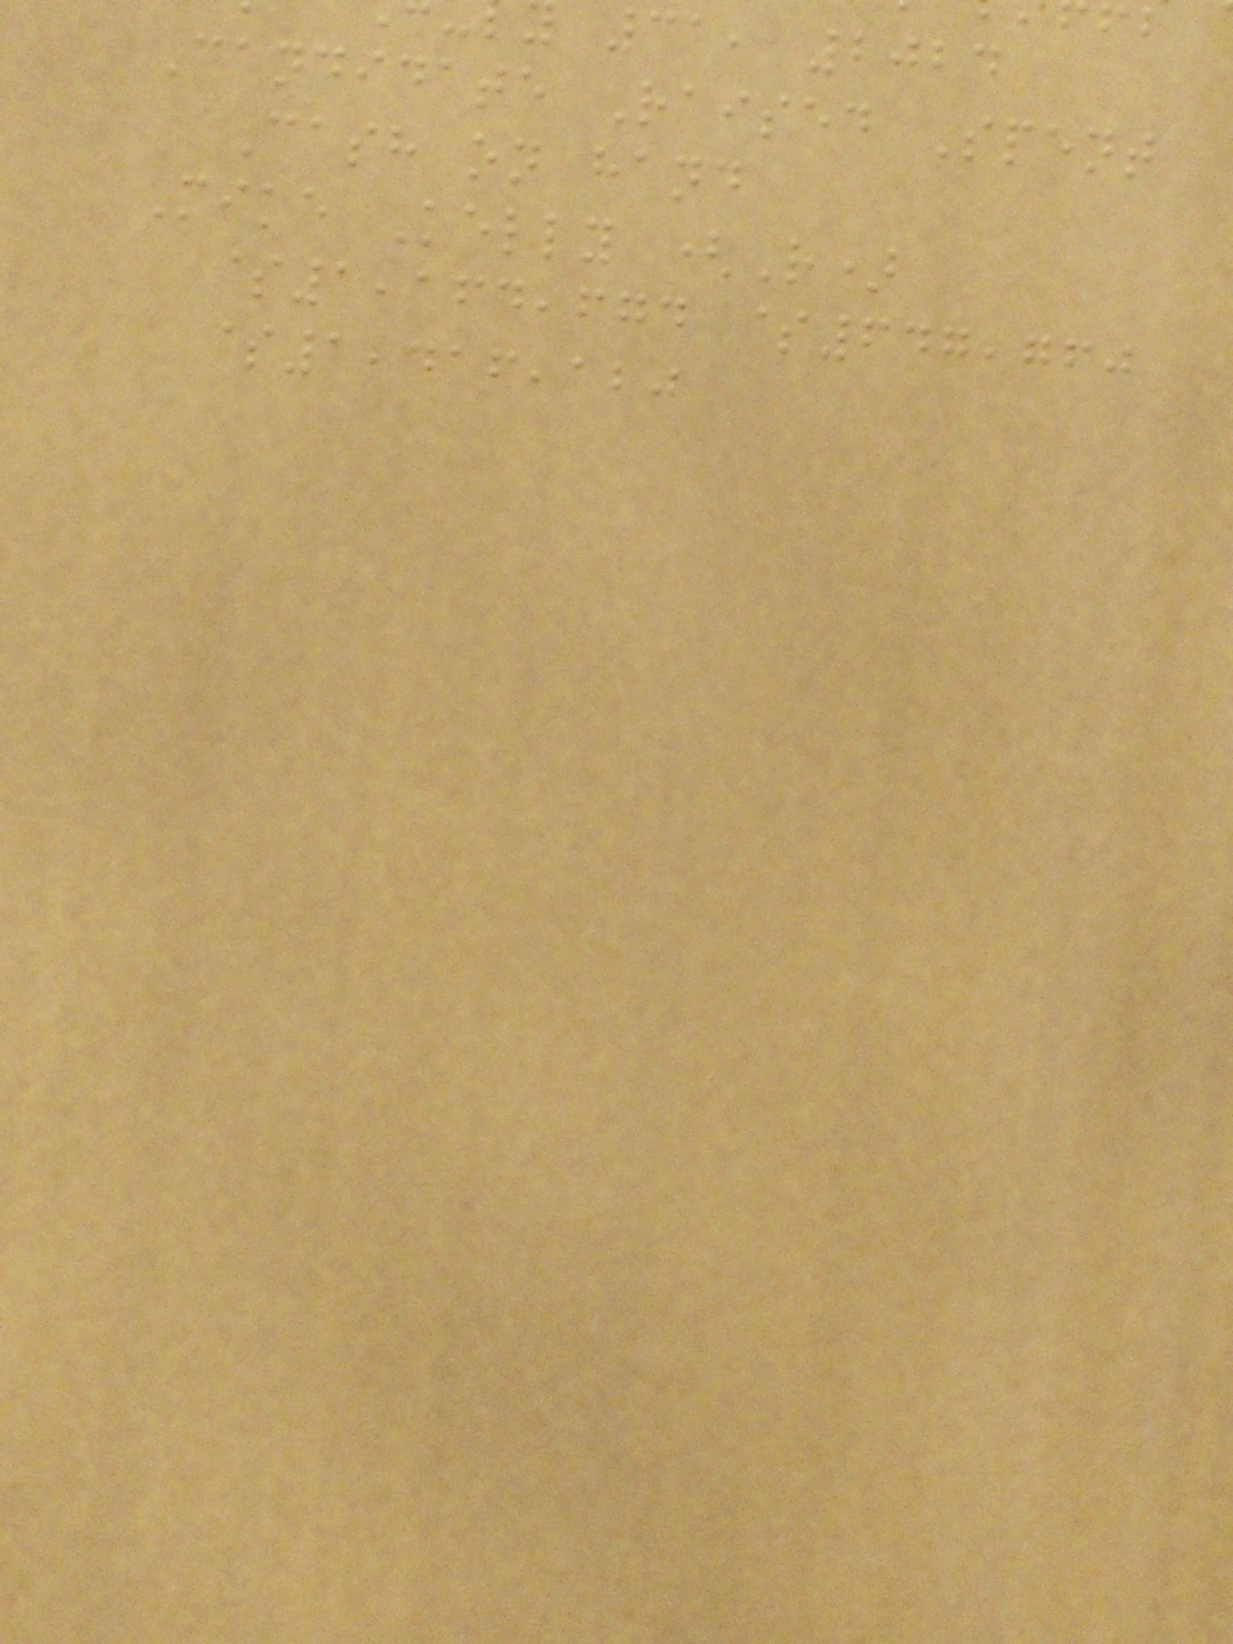31, 2024
Candidate Raised Spent
Cash on hand
Mike Kelly (R)
$1,164,674 $647,760
$1,416,120
